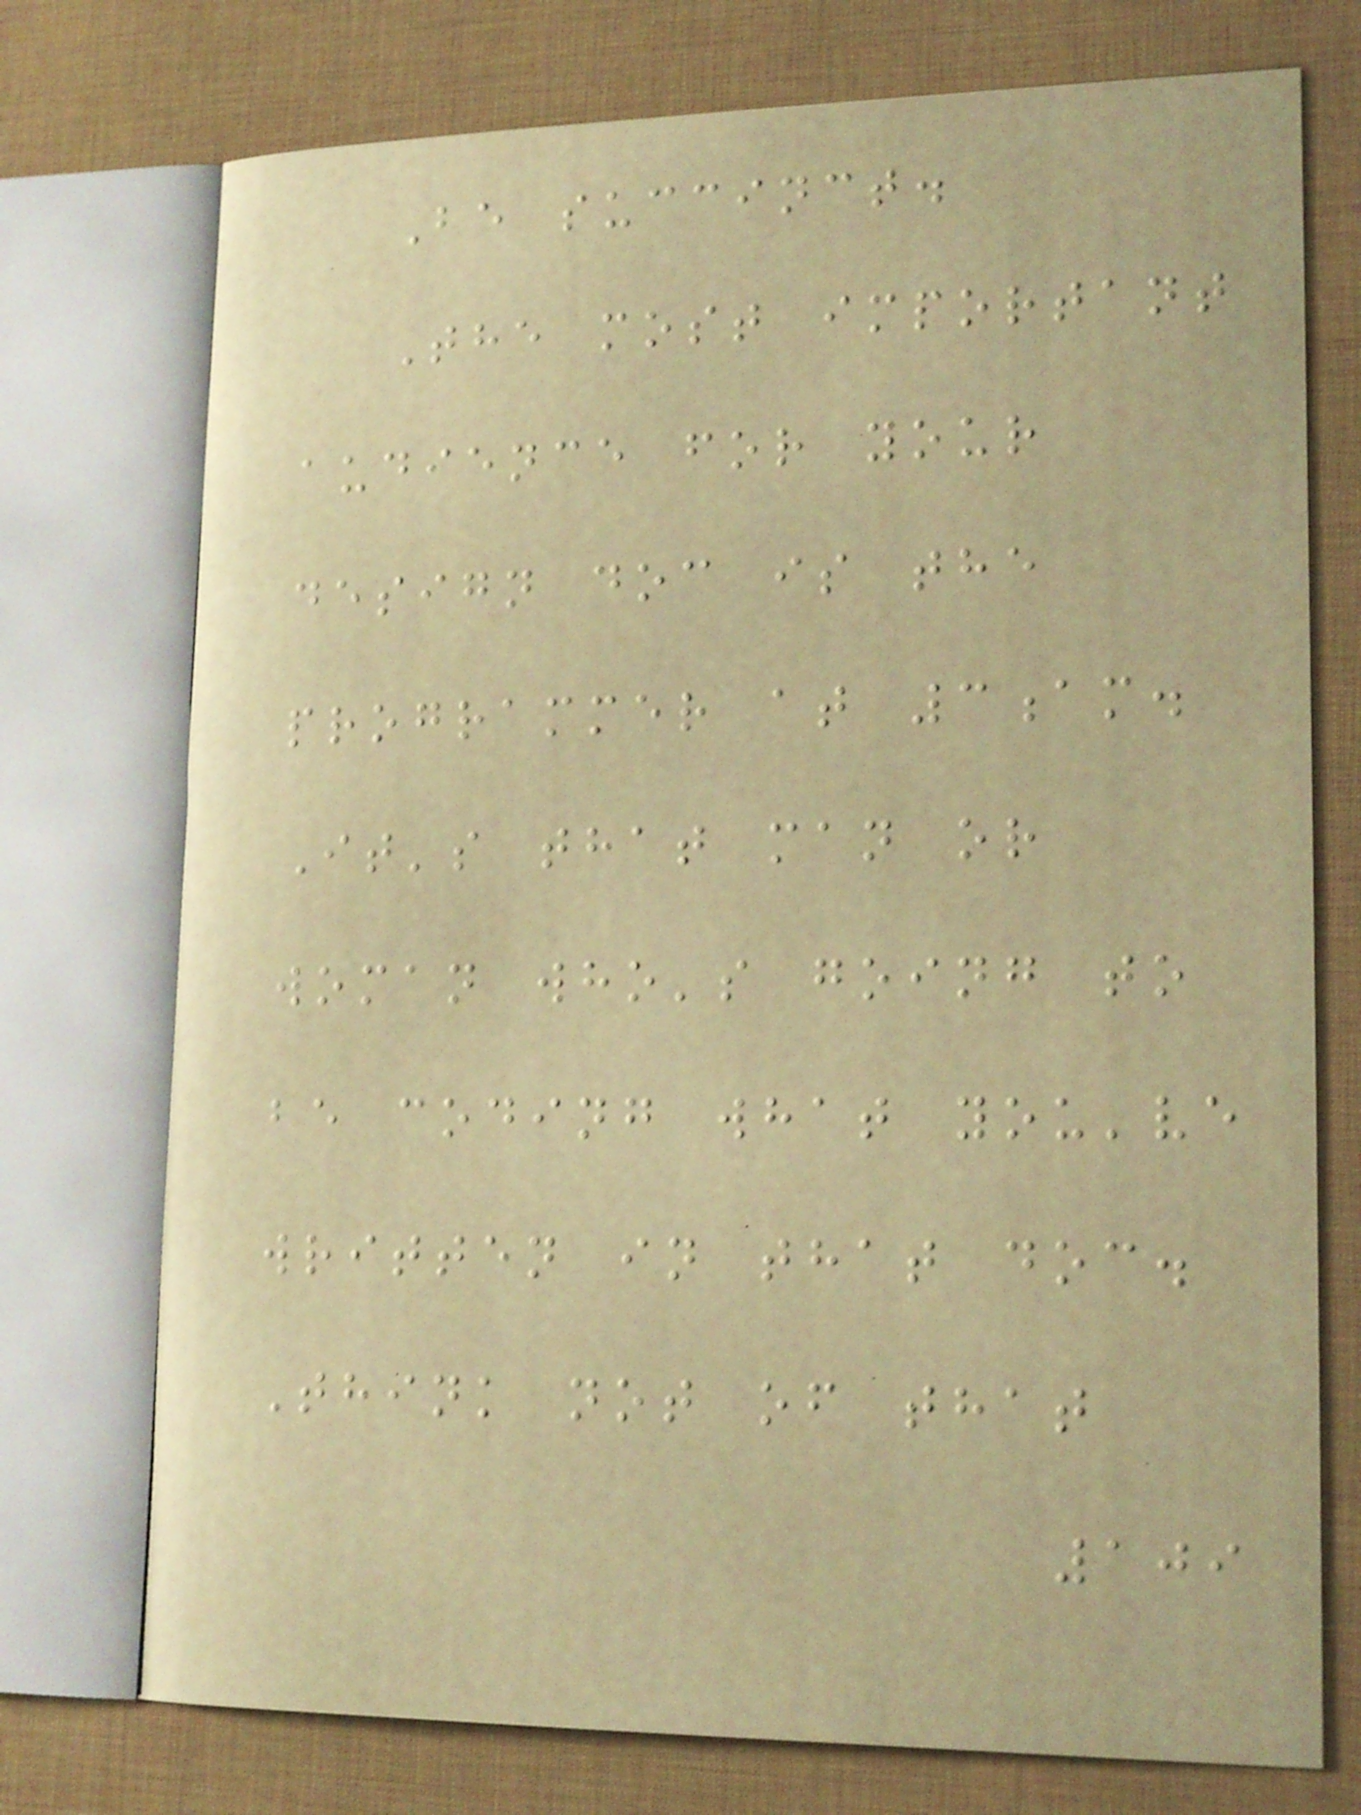Be succinct.
The most important
audience for your
design doc is the
programmer at 3am.
It's that man or
woman who's going to
be coding what you've
written in that doc.
Think not of that
109
